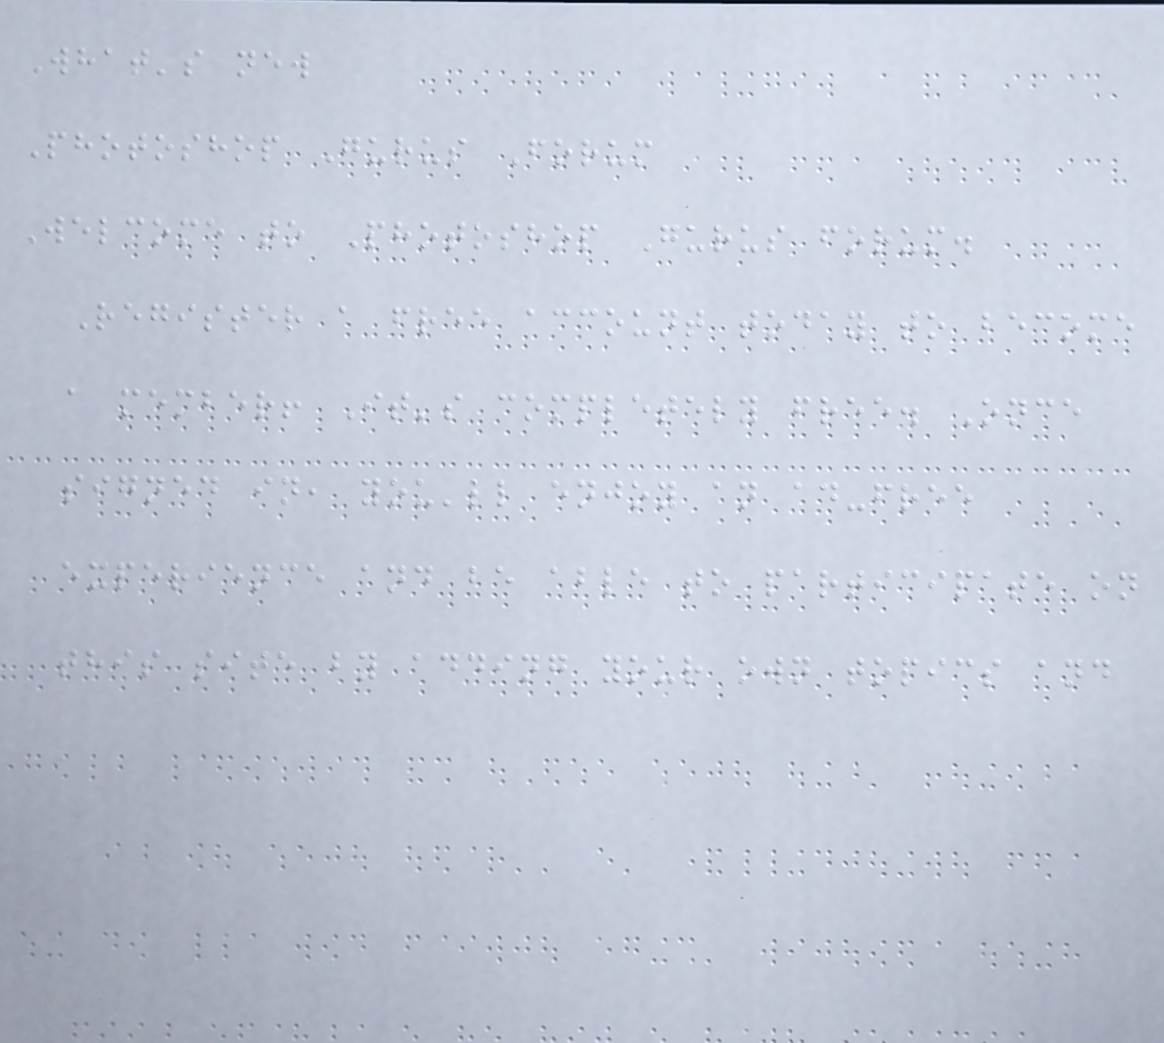What's new
Photoshop Gurus Forum
Welcome to Photoshop Gurus forum.
Register a free account today to become
a member! It's completely free. Once
signed in, you'll enjoy an ad-free
experience and be able to participate on
this site by adding your own topics and
